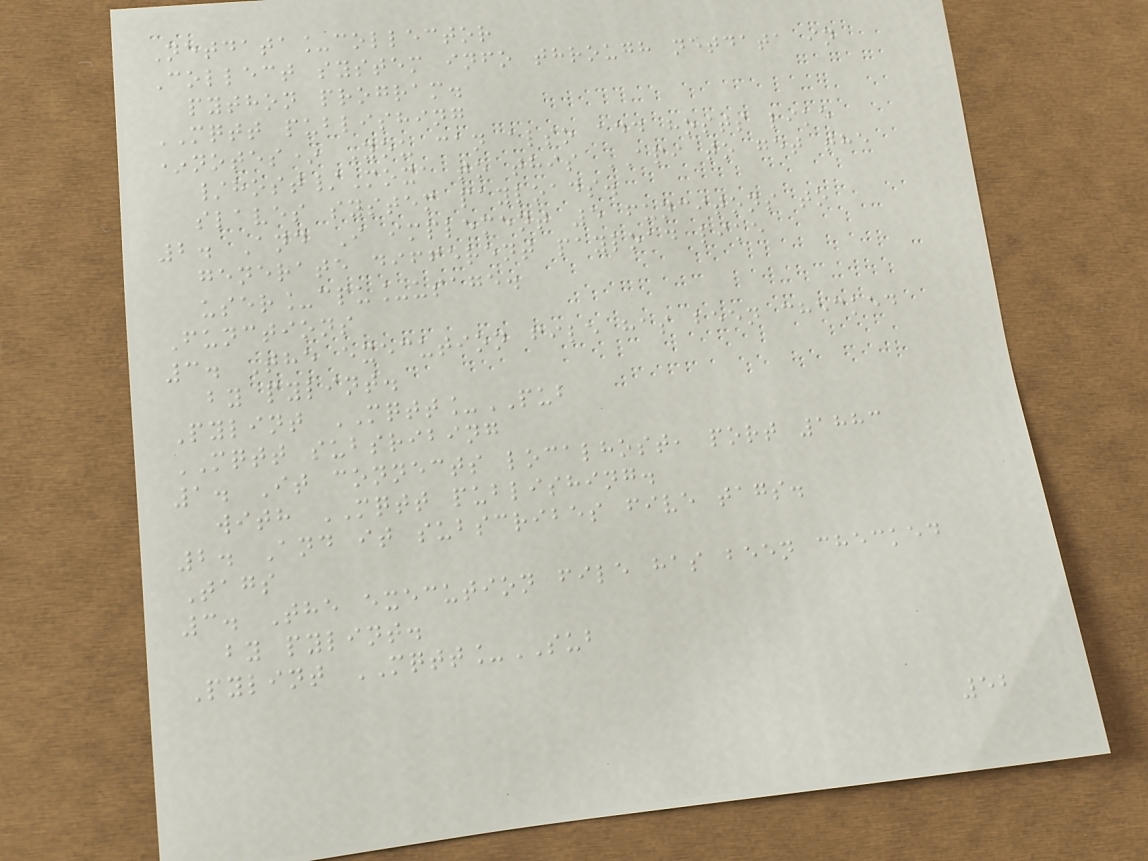Netdata_collector
Collect system info through netdata in
python program.
MQTT publishing
*notes* You can also add hosts like
/host/Moxa to this API to get the
slaves system payloads.
2. And I implement 5 funcitons to
generate different payload like
user_cpu_usage.
Functions
3. The execution file has been checked
by pylint.
Pylint MQTT_PUB
MQTT subsribing
1. It connects localhost, port 1883
with MQTT publishing.
2. And it subscribes five tags.
Tags
3. The execution file has been checked
by pylint.
Pylint MQTT_SUB
52
